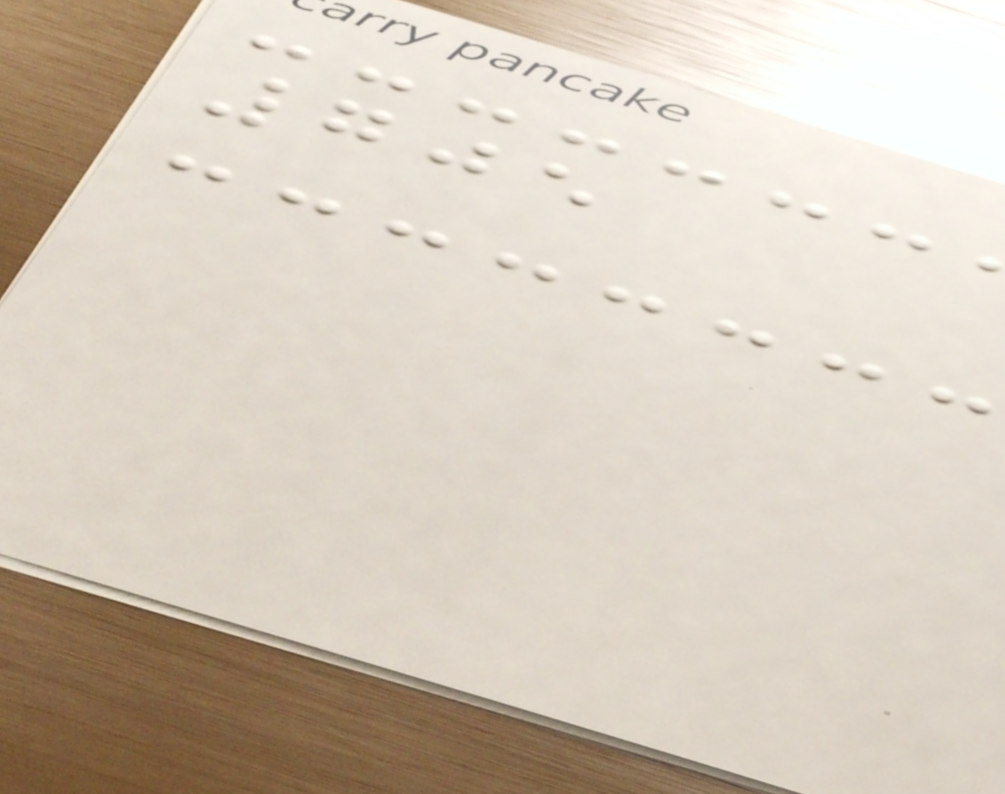705
